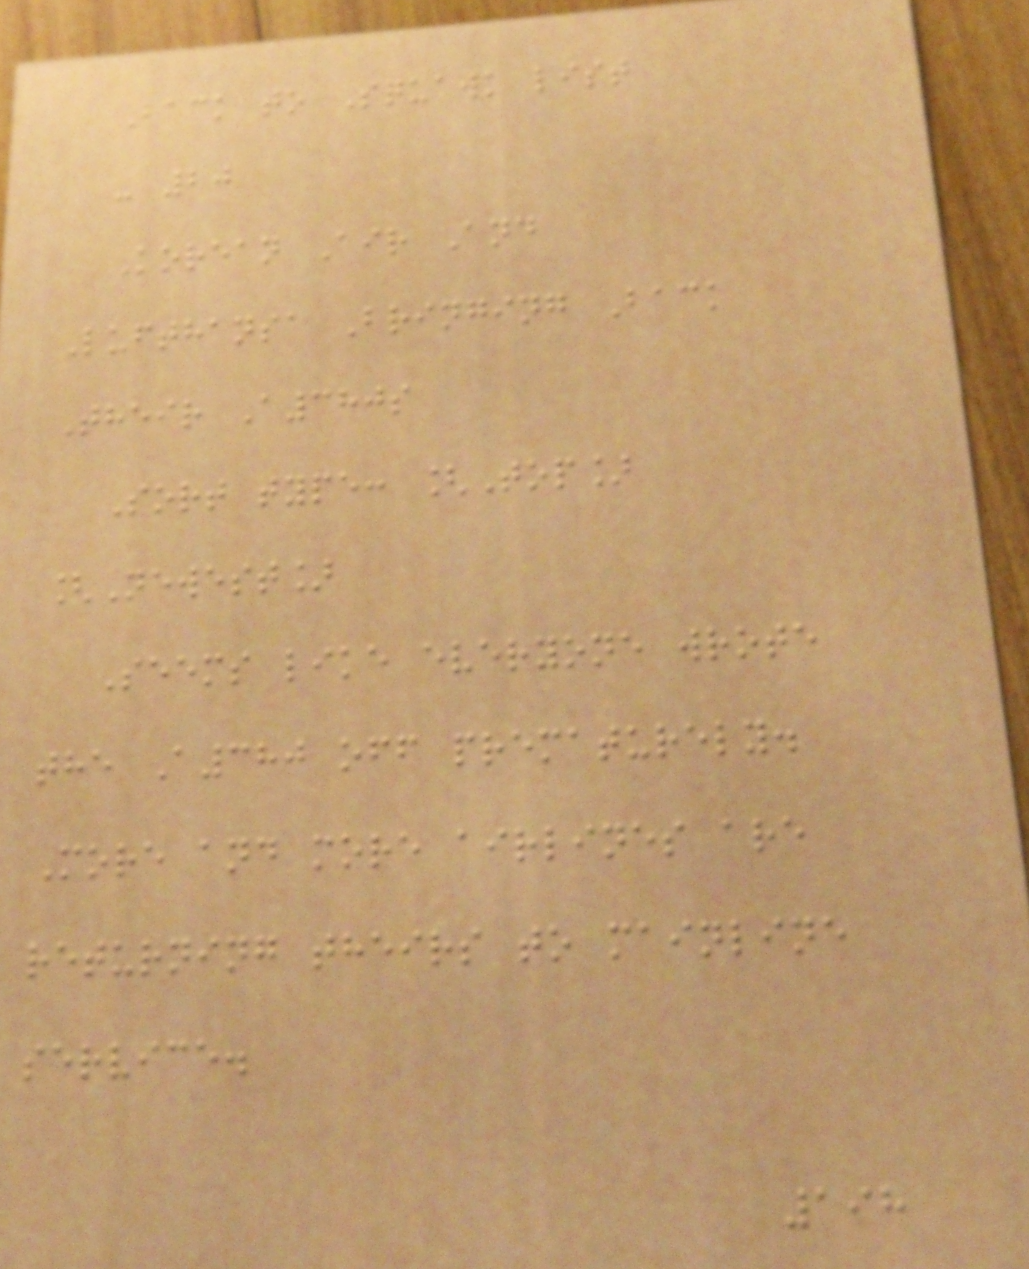Back to Squawk list
- 20
Korean Air And
Lufthansa Bringing Back
Their A380s
Sort type: [Top]
[Newest]
Seems like everyone wrote
the A380 off prematurely.
More and more airlines are
returning theirs to mainline
service.
198
